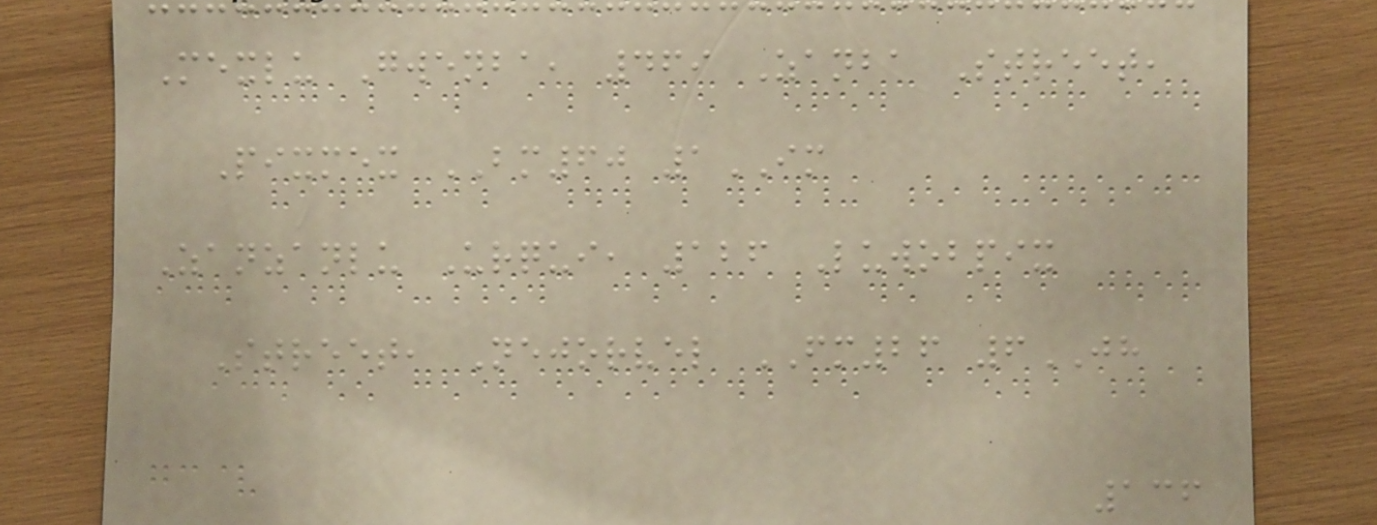Mexlu Gwenba, 469 Zanba Street,
Pixmex BM60 1IM
Zanzanlu Urqui, 126 Luwobpix
Street, Nejorvel FM26 6JH
136
